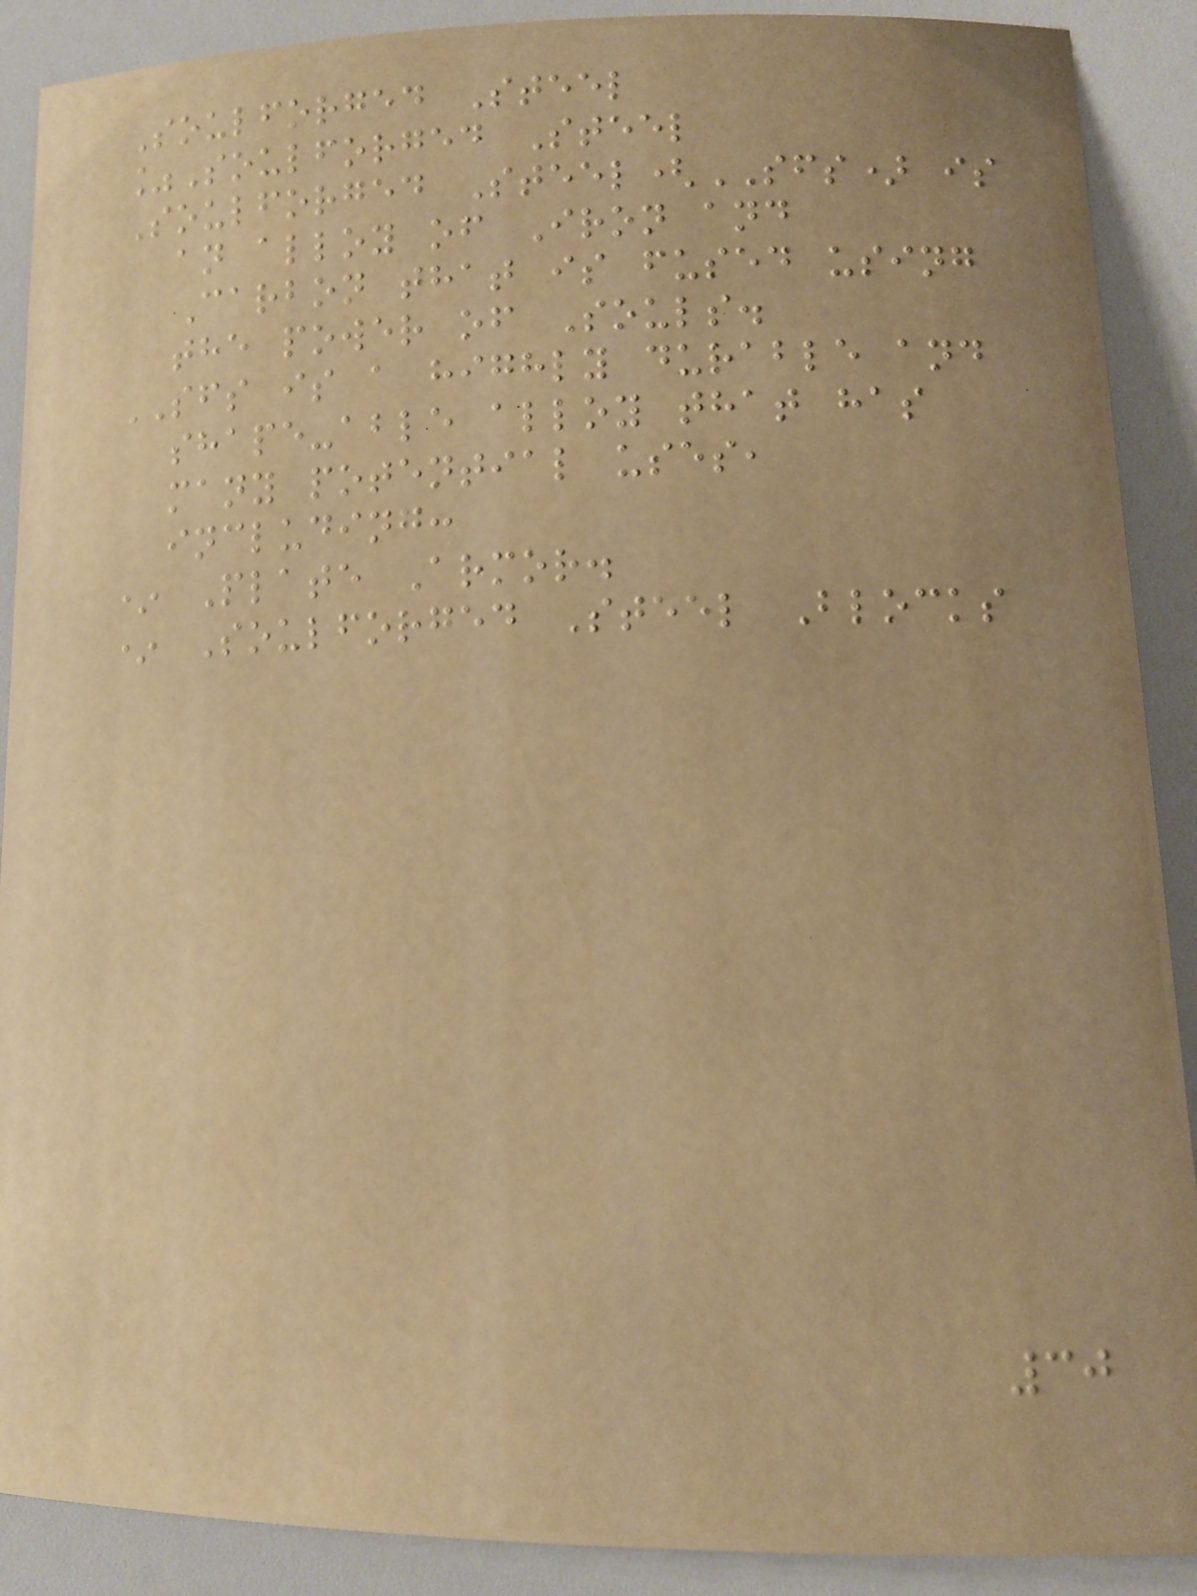Soulforged Steel
%Soulforged Steel
Soulforged Steel(SFS) is
an alloy of Iron and
Carbon that is fused using
the power of Souls.
SFS is a highly durable and
shape-able alloy that has
many potential uses,
including:
* Plate Armor.
* Soulforged Steel Blocks
30
